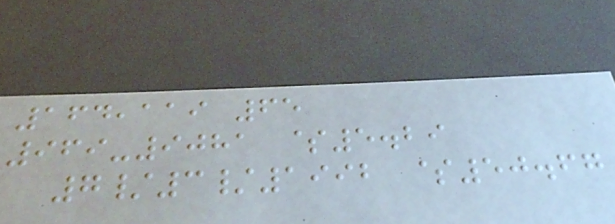164,119 65
969-9081 $5.29
7/3/1992 $50.67
